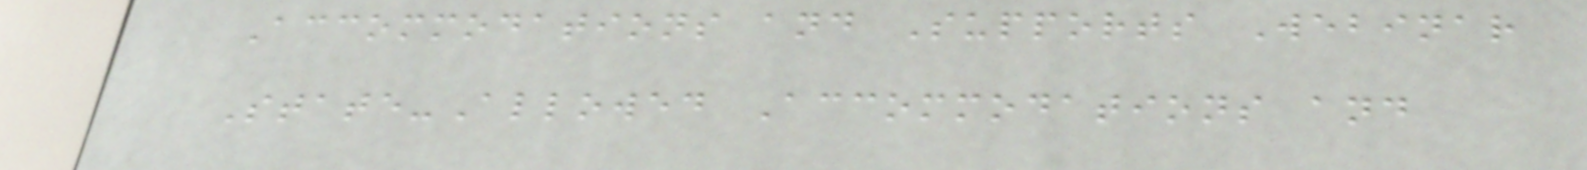Accommodations and Supports Webinar
State-Allowed Accommodations and
